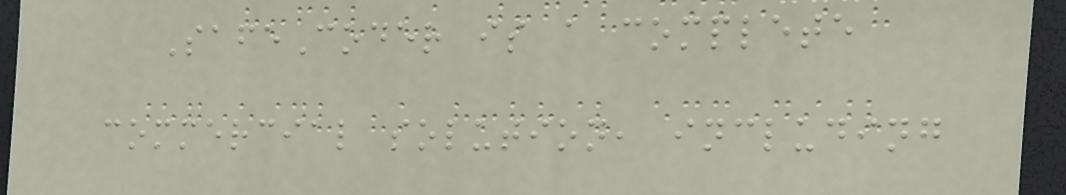SafeCoder is a complete
commercial solution, including
